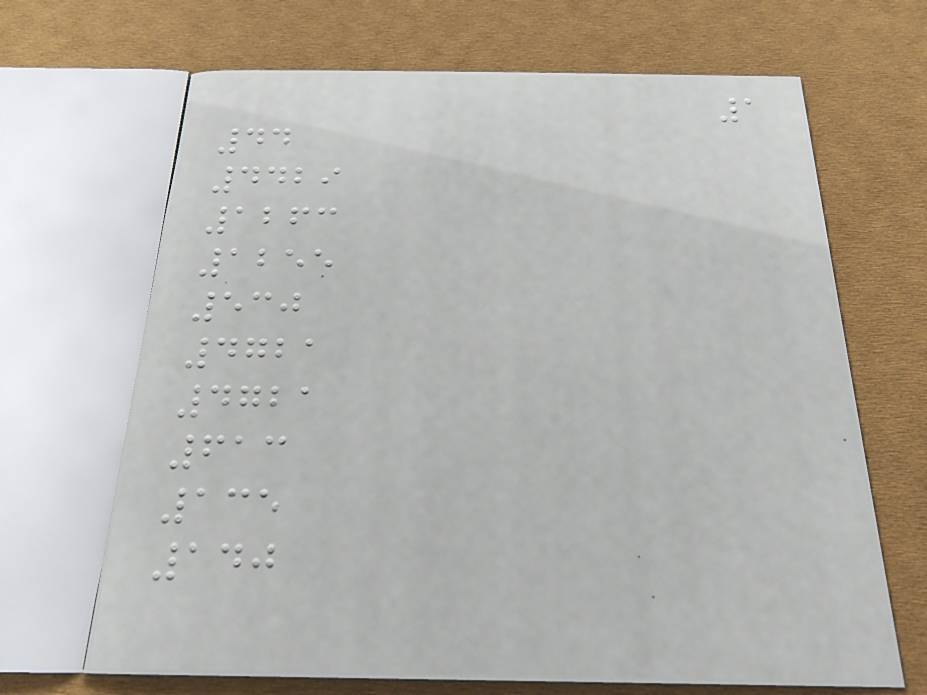1
44
4429
1263
1255
530
4721
4721
613
135
140
